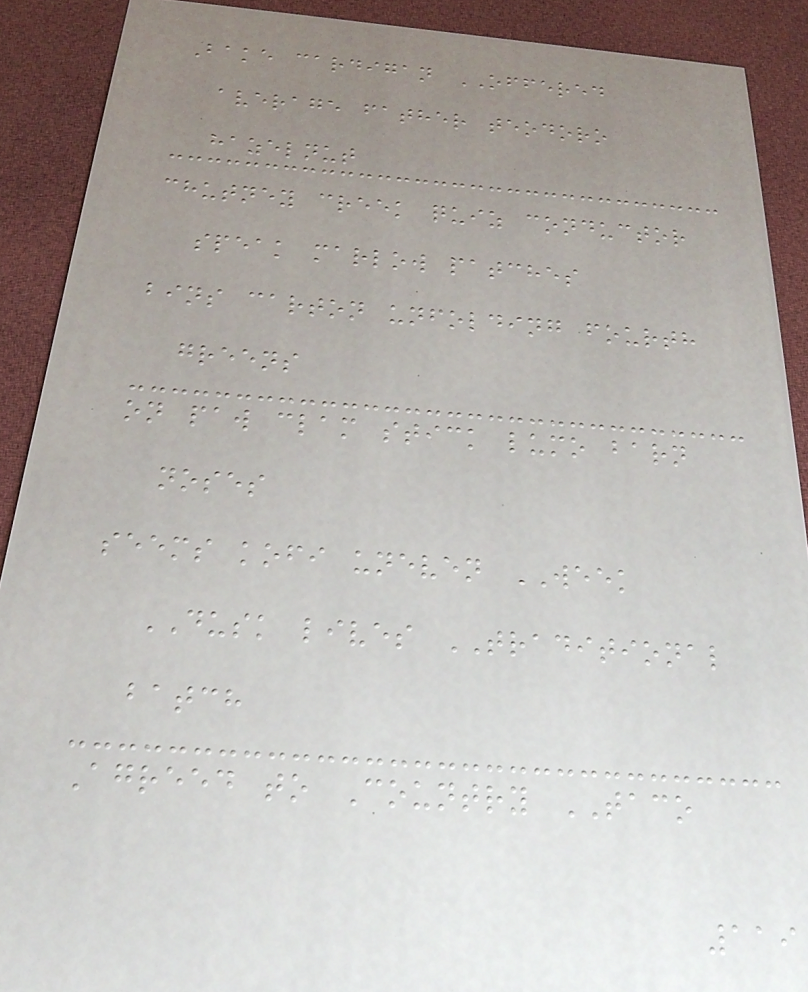Bake cardigan OFFERED
average father teodoro
hazelnut
chutney creek quiz conductor
speak marlow patches
bins carton unfolding fourth
greens
on paw clam stick lumo barn
noses
seems kofi uneven WEEK
DUSK lives TRADITIONAL
batch
Agreed to Country TACO
119
